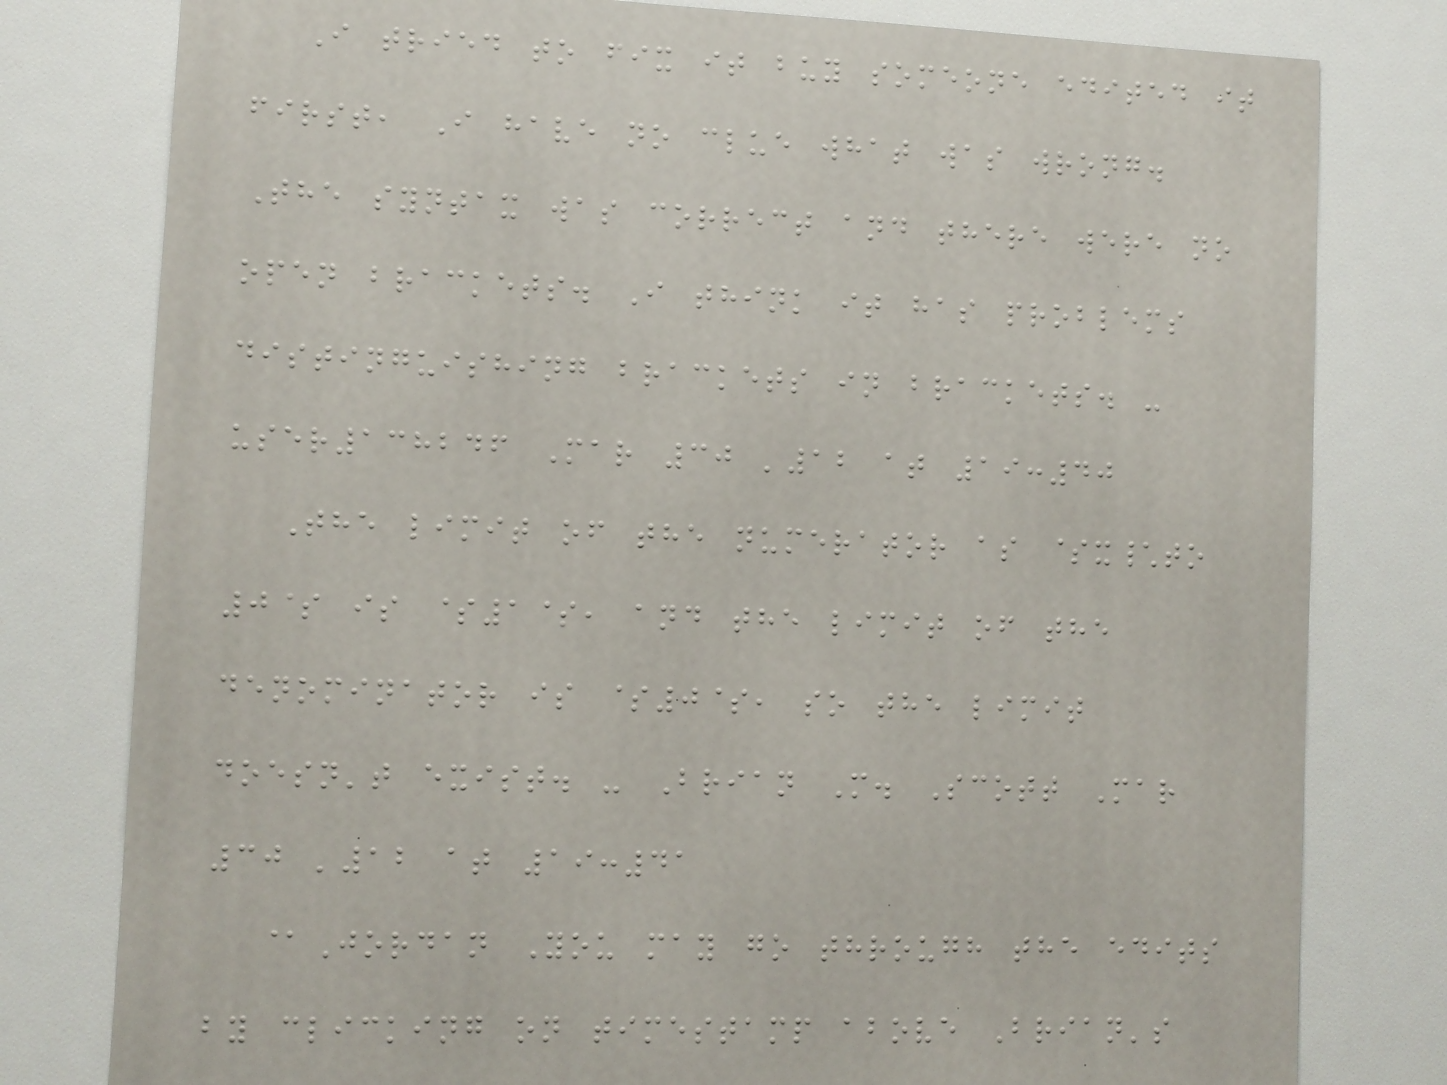I tried to fix it buy someone edited it
first, I have no clue what was wrong.
The syntax was correct and there were no
open brackets. I think it has problems
distinguishing brackets in brackets. -
user138246 Mar 30 '12 at 19:40
The limit of the numerator as $x\to
0$ is $1$, and the limit of the
denominator is $0$, so the limit
doesn't exist. - Brian M. Scott Mar
30 '12 at 19:41
@Jordan You may go through the edits
by clicking on timestamp above Brian's
